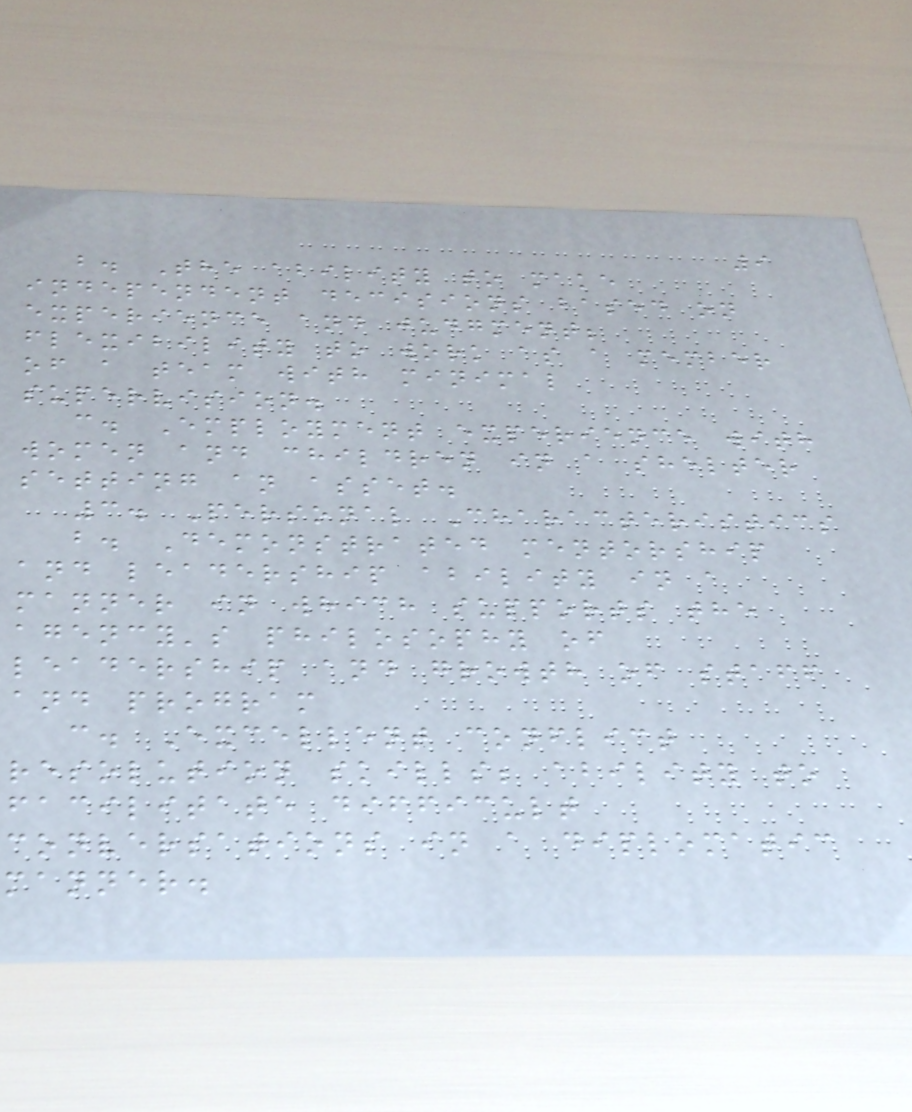9
b. The ability to make
independent decisions based on
experience and judgment;
flexibility to work as a member
of a team with minimal
supervision.
c. Employment experience with
women and children in a shelter
setting an asset.
3. Personal Characteristics
b. Demonstrated mentorship
and leadership ability in a
manner in which supports the
agency's philosophy of
leadership and growth of staff
and program
c. Excellent conflict
resolution skills; ability to
facilitate difficult
conversations in a diplomatic
manner.
